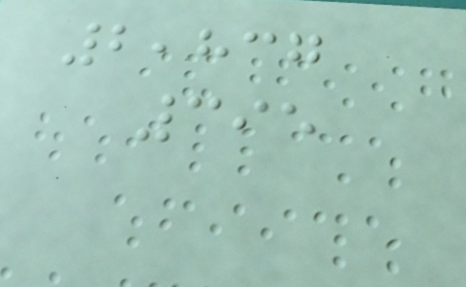2,837
395
